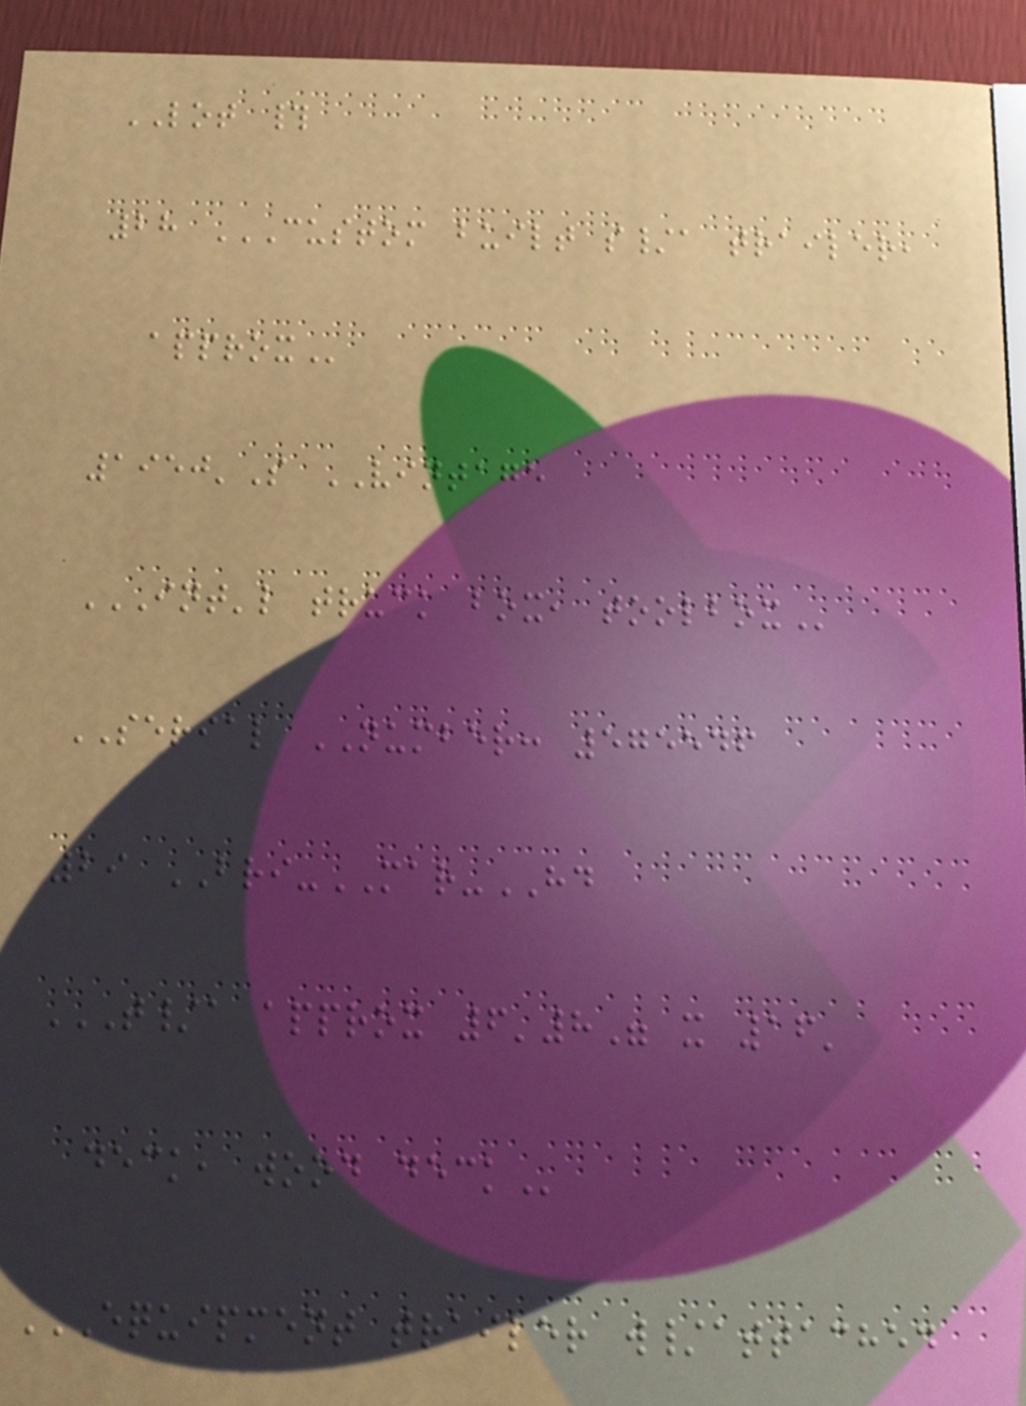LOT #
28 CUSTOM BUILT S/A TRAILER,
APPROX
1950'S VINTAGE
INT'L TRUCK BOX, TOOLBOX
SERIAL NUMBER: 575546
29 BRI-MAR-HD
T/A APPROX 6'8" X 16'
DECK, WOOD DECK
EQUIPMENT TRAILER W/ATTACHED
